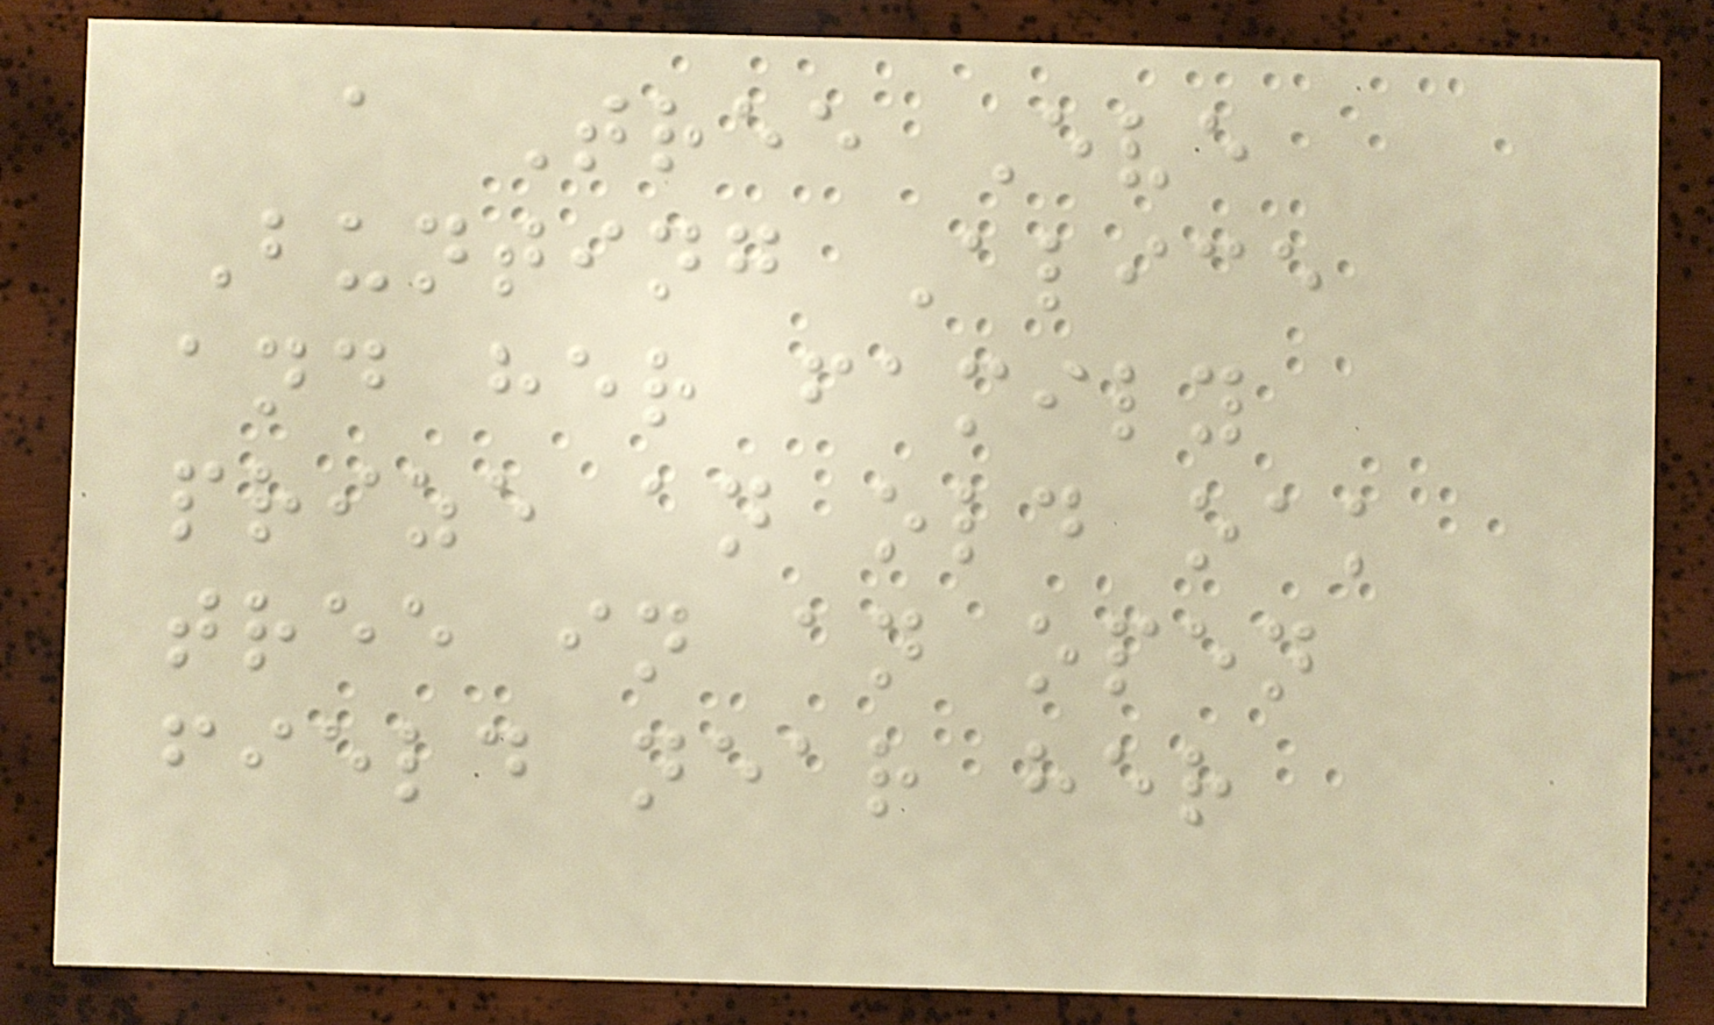a Tree Eve
Bunting Alice
and her family
prize an old oak
tree in an open
field near her
